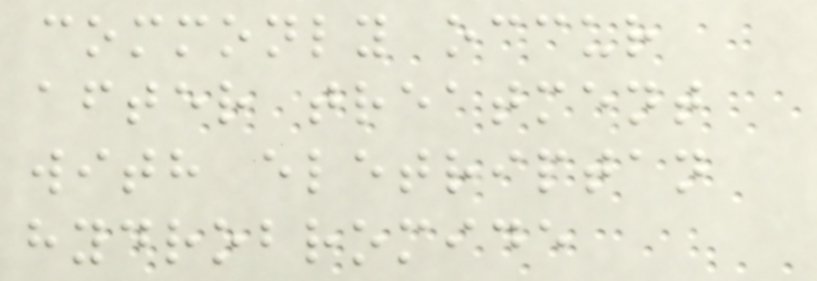commonly occur
after treatment
with eletriptan
hydrobromide
